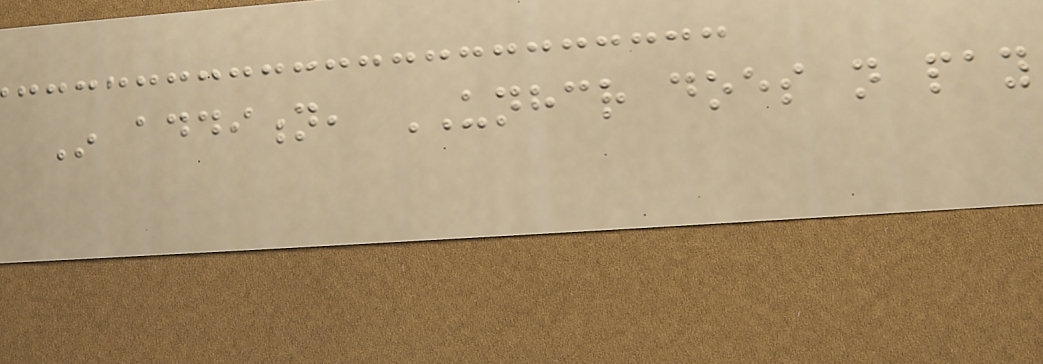In addition, UNHCR does not pay
